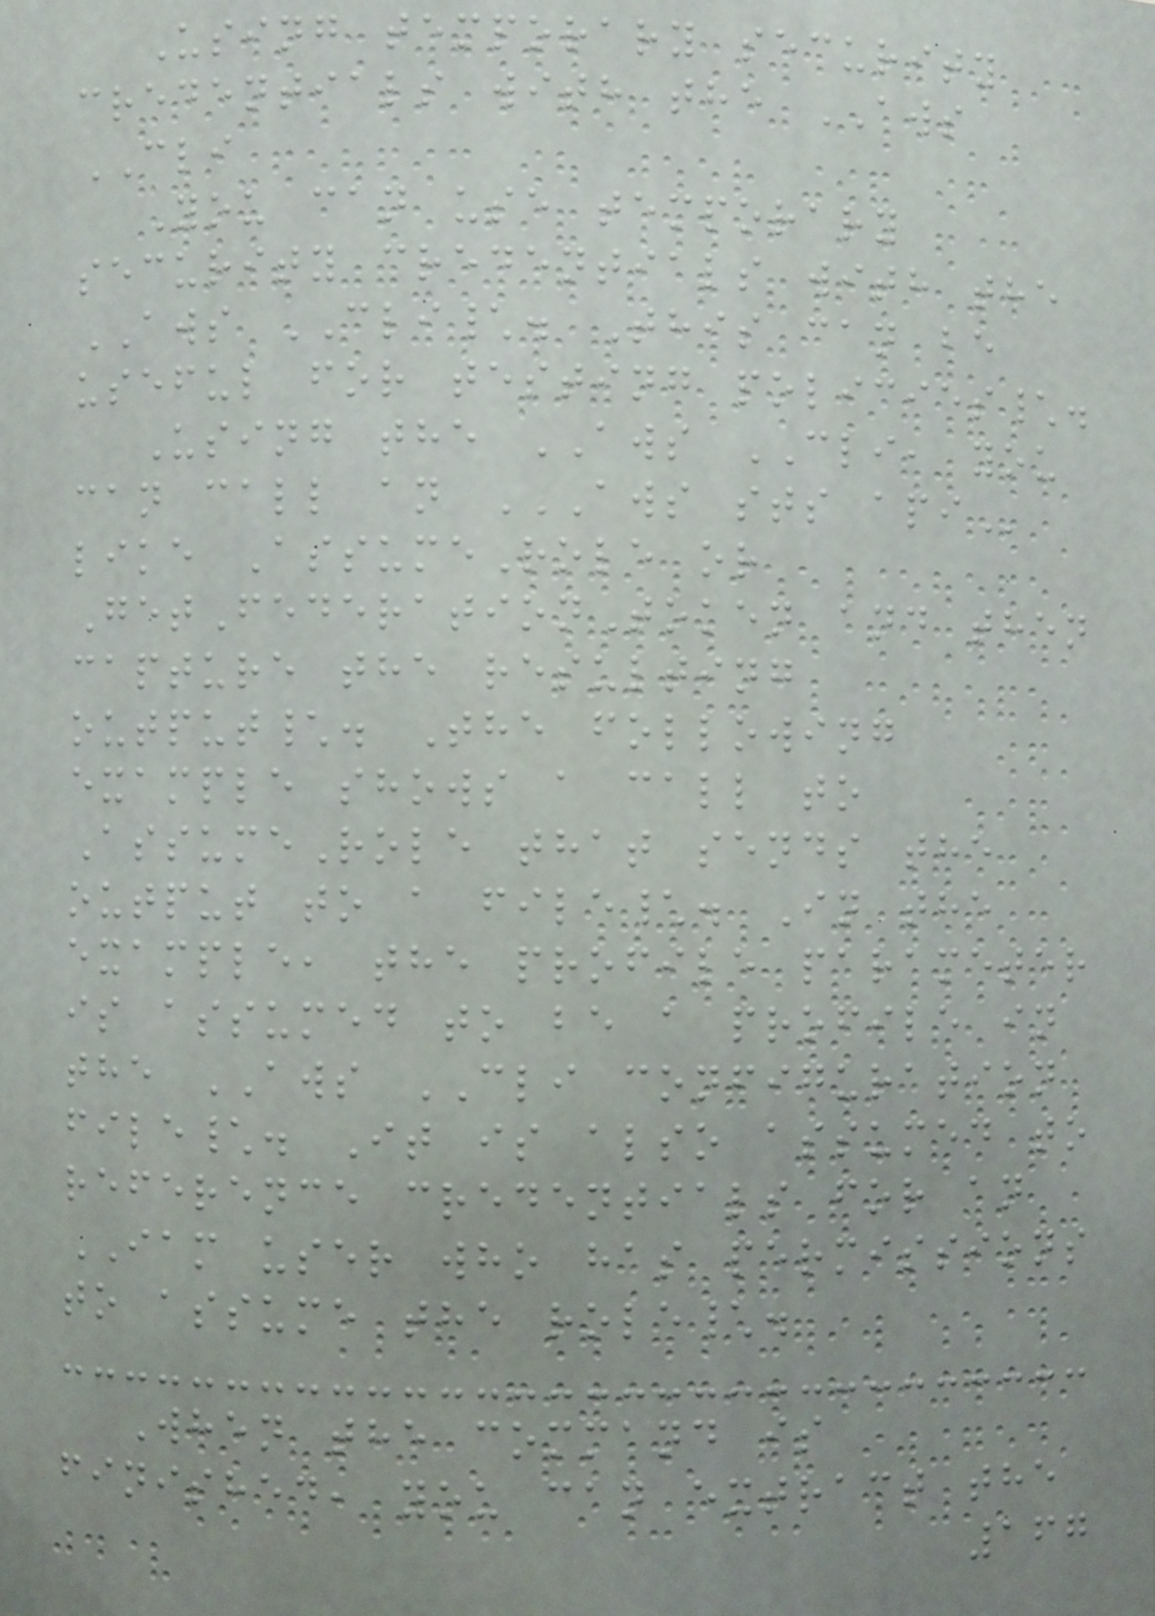Using temporary security
credentials with the AWS
CLI
You can use temporary
security credentials with the
AWS CLI\. This can be
useful for testing policies\.
Using the AWS CLI, you
can call an AWS STS API
like AssumeRole or
GetFederationToken and then
capture the resulting
output\. The following
example shows a call to
AssumeRole that sends the
output to a file\. In the
example, the profile parameter
is assumed to be a profile in
the AWS CLI configuration
file\. It is also assumed to
reference credentials for an
IAM user who has permissions
to assume the role\.
When the command is
finished, you can extract the
167
